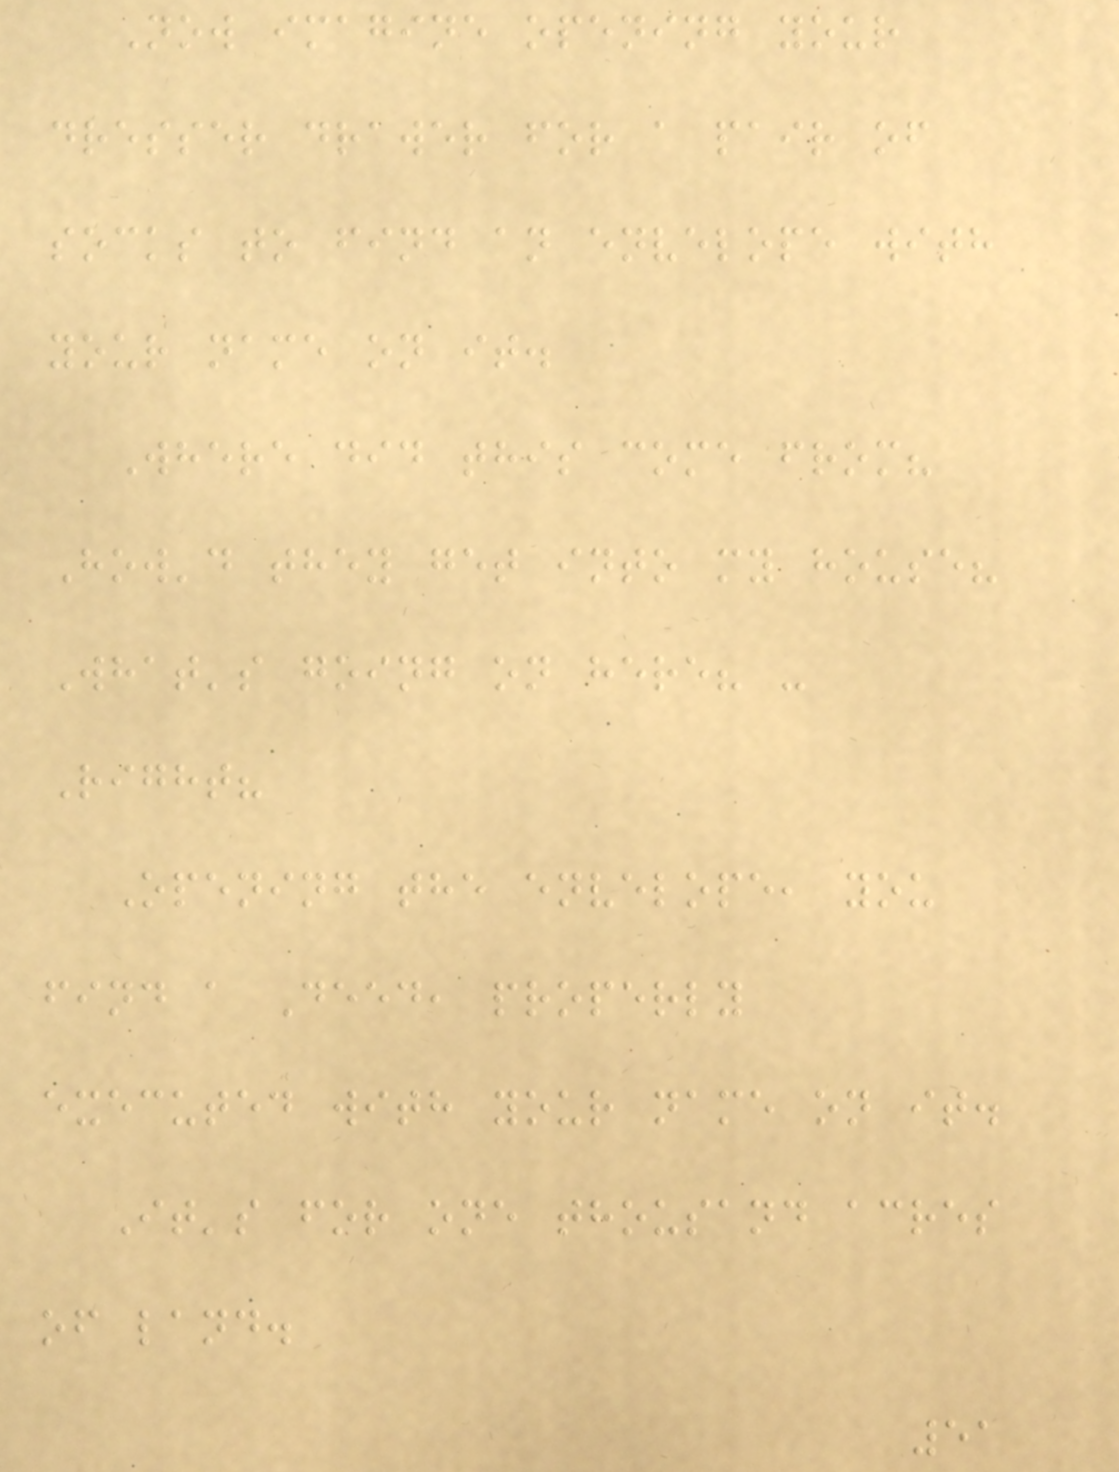Now imagine opening your
dresser drawer for a pair of
socks to find an envelope with
your name on it.
Where did this come from?
How'd they get into my house?
What's going on here? -
Right?
Opening the envelope, you
find a Deed, properly
executed with your name on it.
It's for one thousand acres
of land.
51
